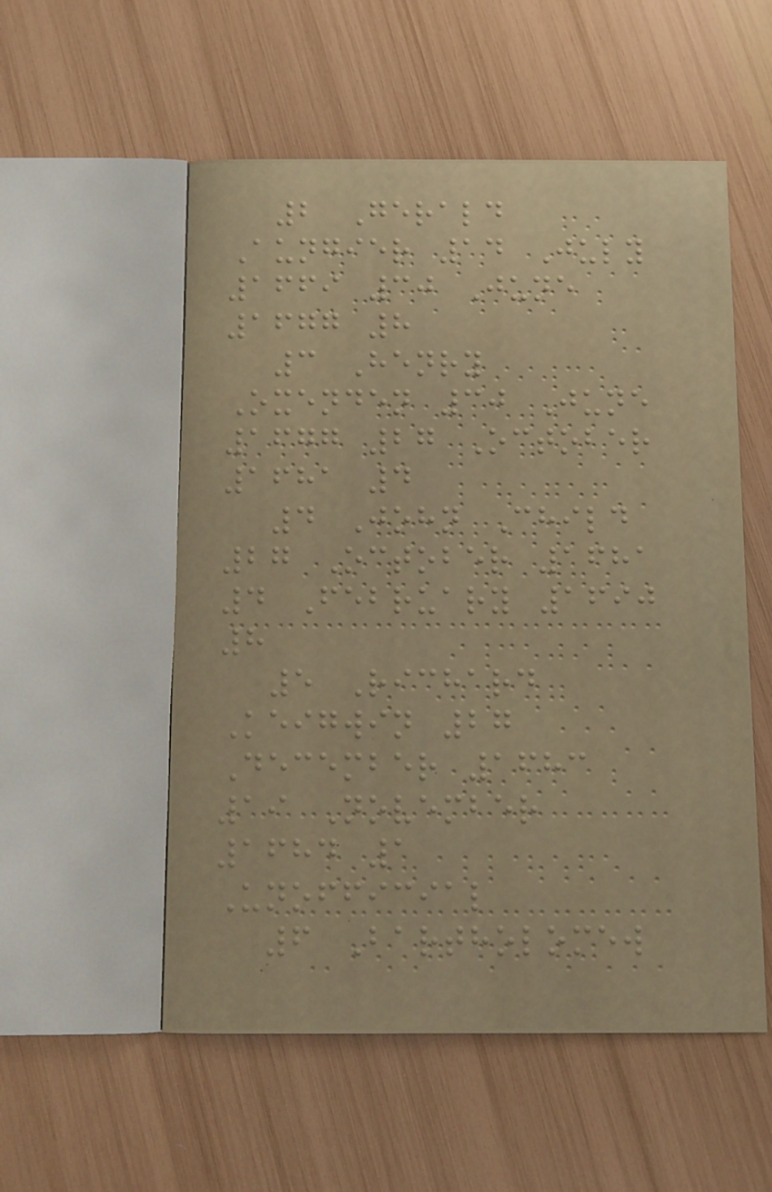2 Gerald
Aungier 14 July
1669 30 June
1677 8
3 Henry
Oxenden 30 June
1677 27 October
1681 4
4 John Child
27 October 1681
4 February 1690
8
5 Richard
Keigwin 27
December 1683
19 November
1684 1
Unofficial
6 Bartholomew
